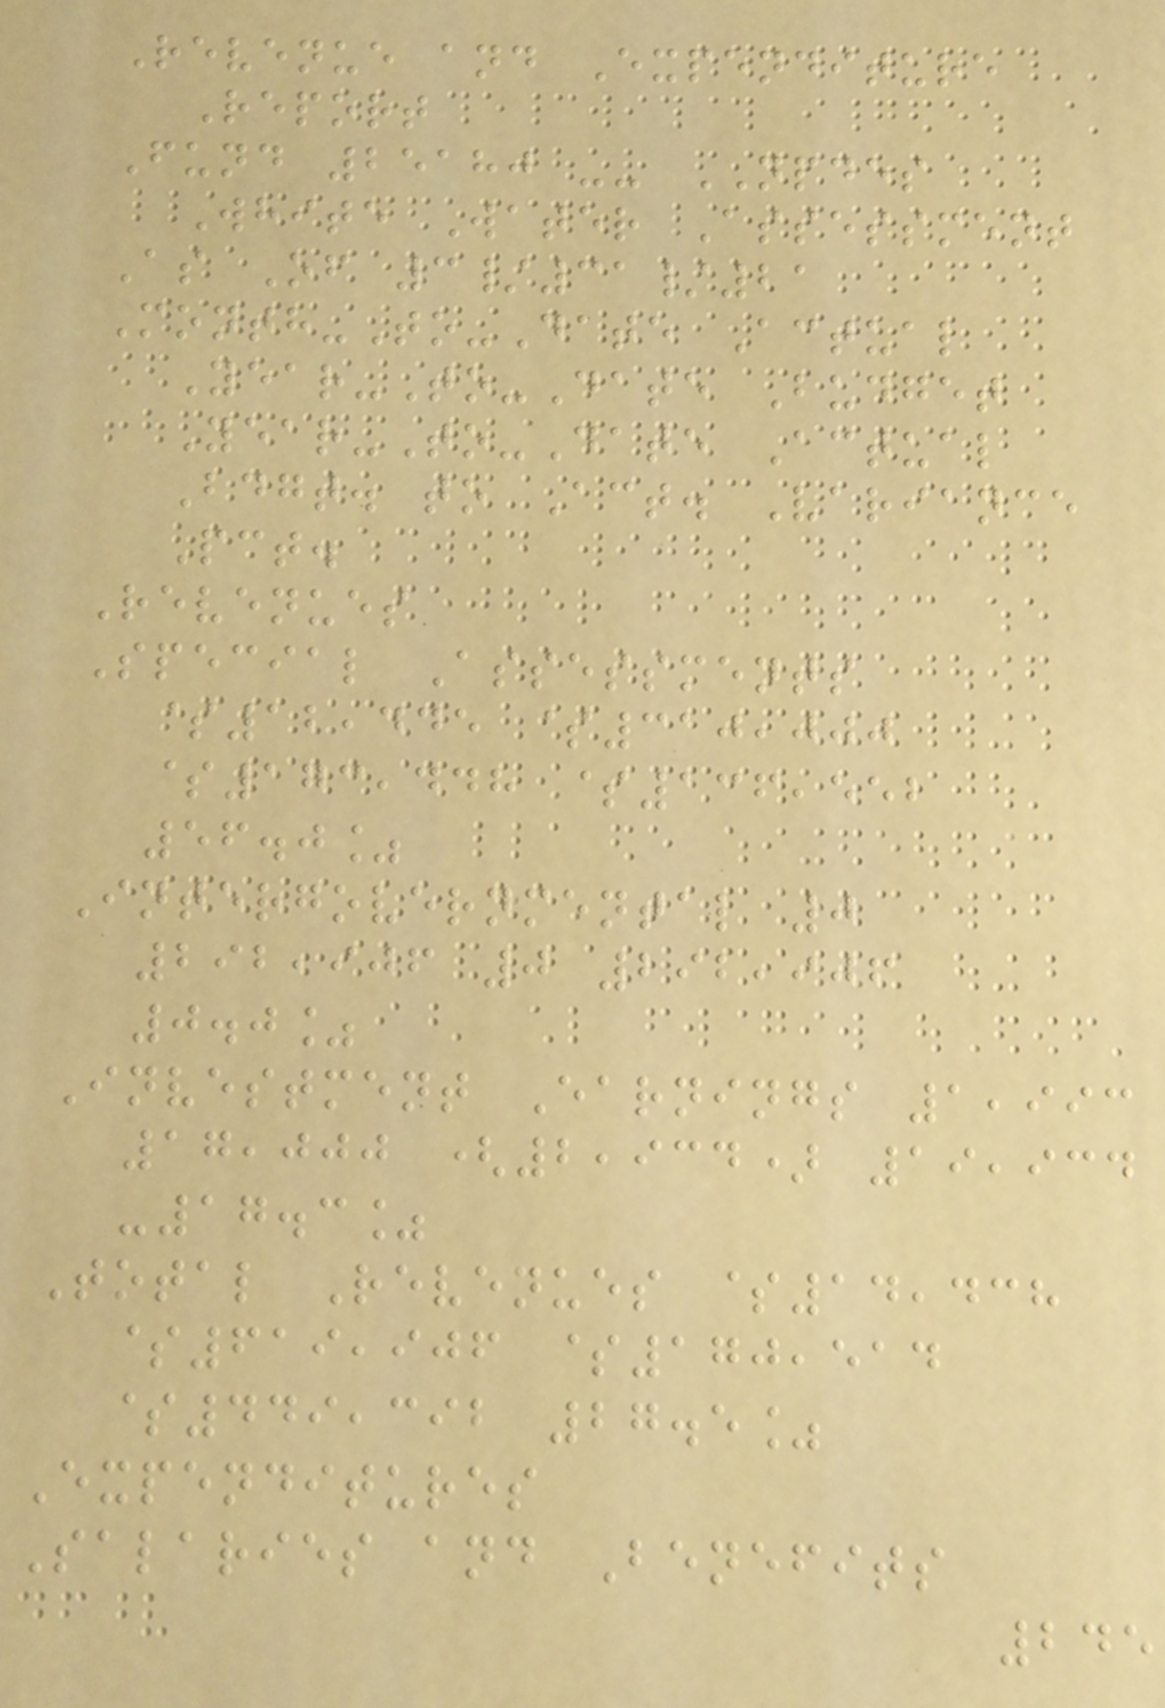Revenue and Expenditure
Report
Fund 25180 -- NPDES
White Water Assessment
As Of 3/31/21
Month-To-Date Actual
Year-To-Date Budget
Year-To-Date Actual
Bdgt. to Act. Variance
Pct.
Revenues
Special Assessments
$12,445 $310,000
$173,448 $136,552
56.0%
Intergovernmental 0
292,906 0 292,906
0.0%
Investment Earnings 1,993
17,000 (2,934) 19,934
-17.3%
Total Revenues $14,438
$619,906 $170,514
$449,392 27.5%
Expenditures
Salaries and Benefits
245
